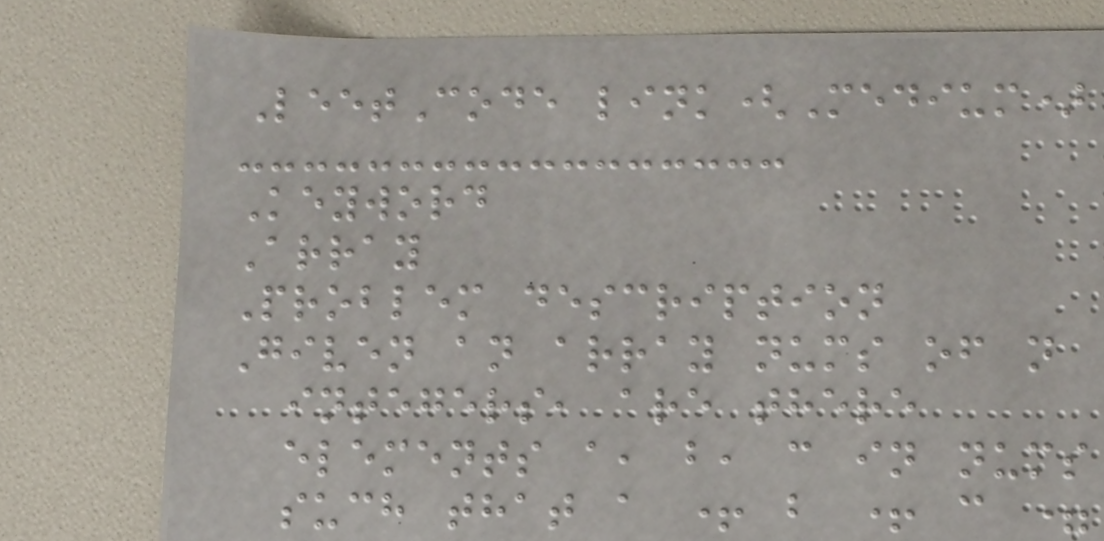LeetCode link(Medium)
Keyword
Array
Problem description
Given an array nums of n
integers, are there
elements a, b, c in nums
such that a + b + c =
